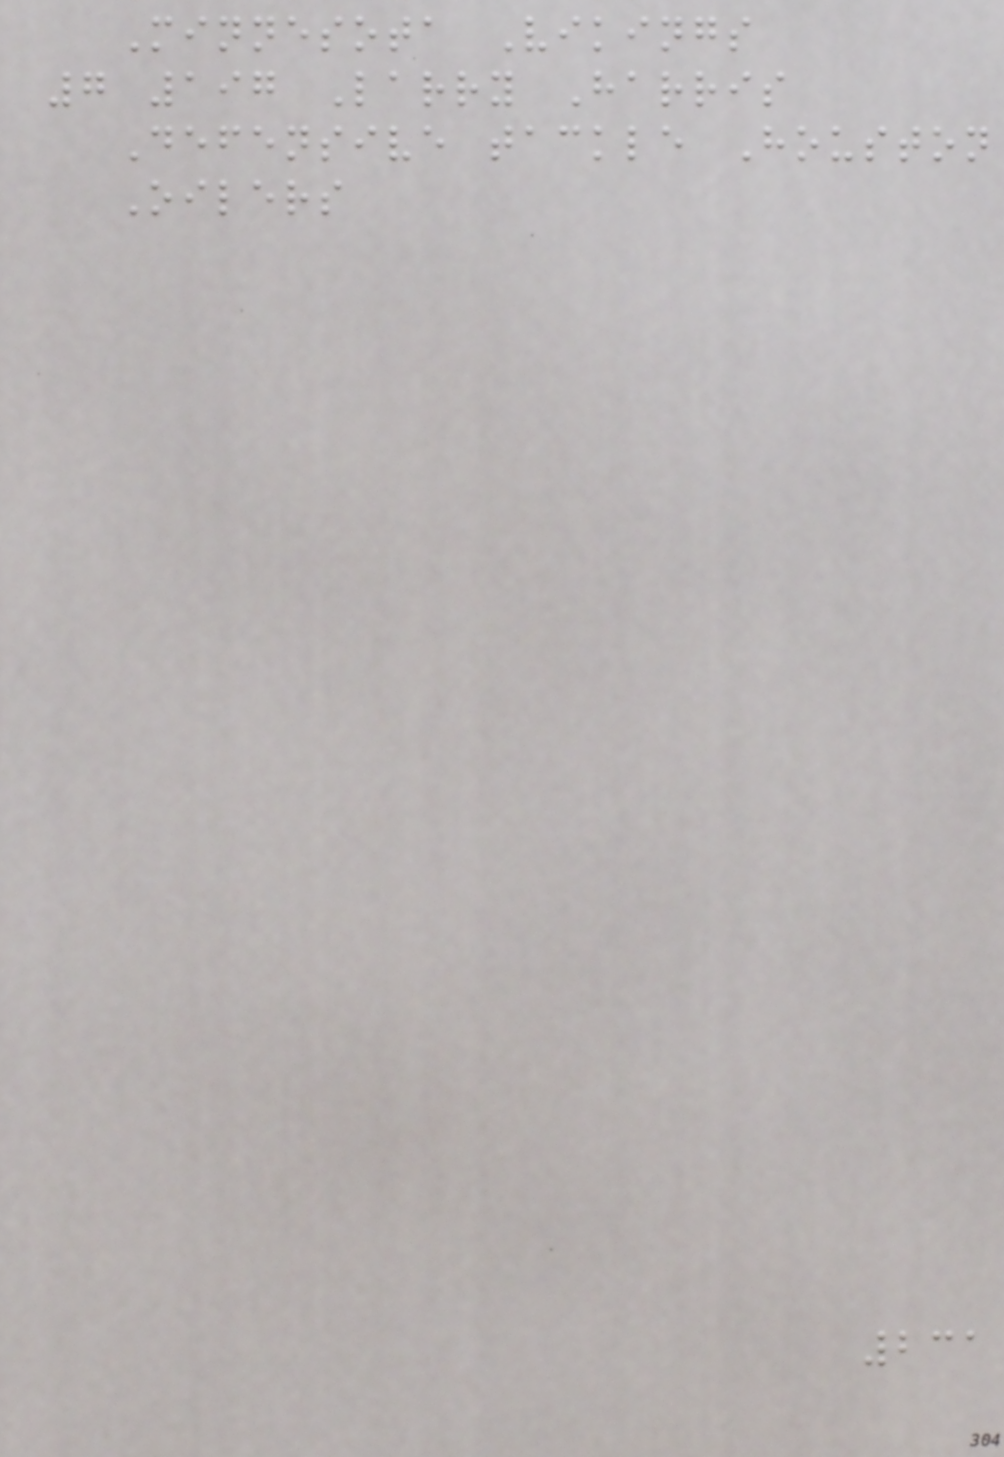Minnesota Vikings
7 197 Larry Harris
Defensive tackle Houston
Oilers
231
